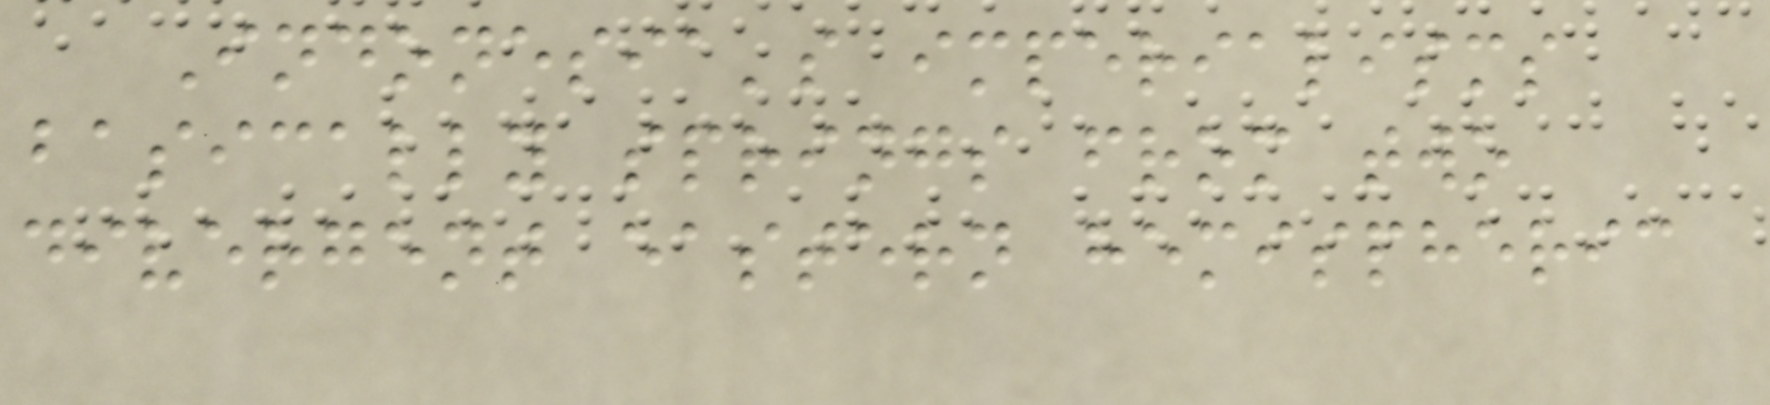Indonesia's imperialisms
basically springs from two
divergent eastern hemispheric
